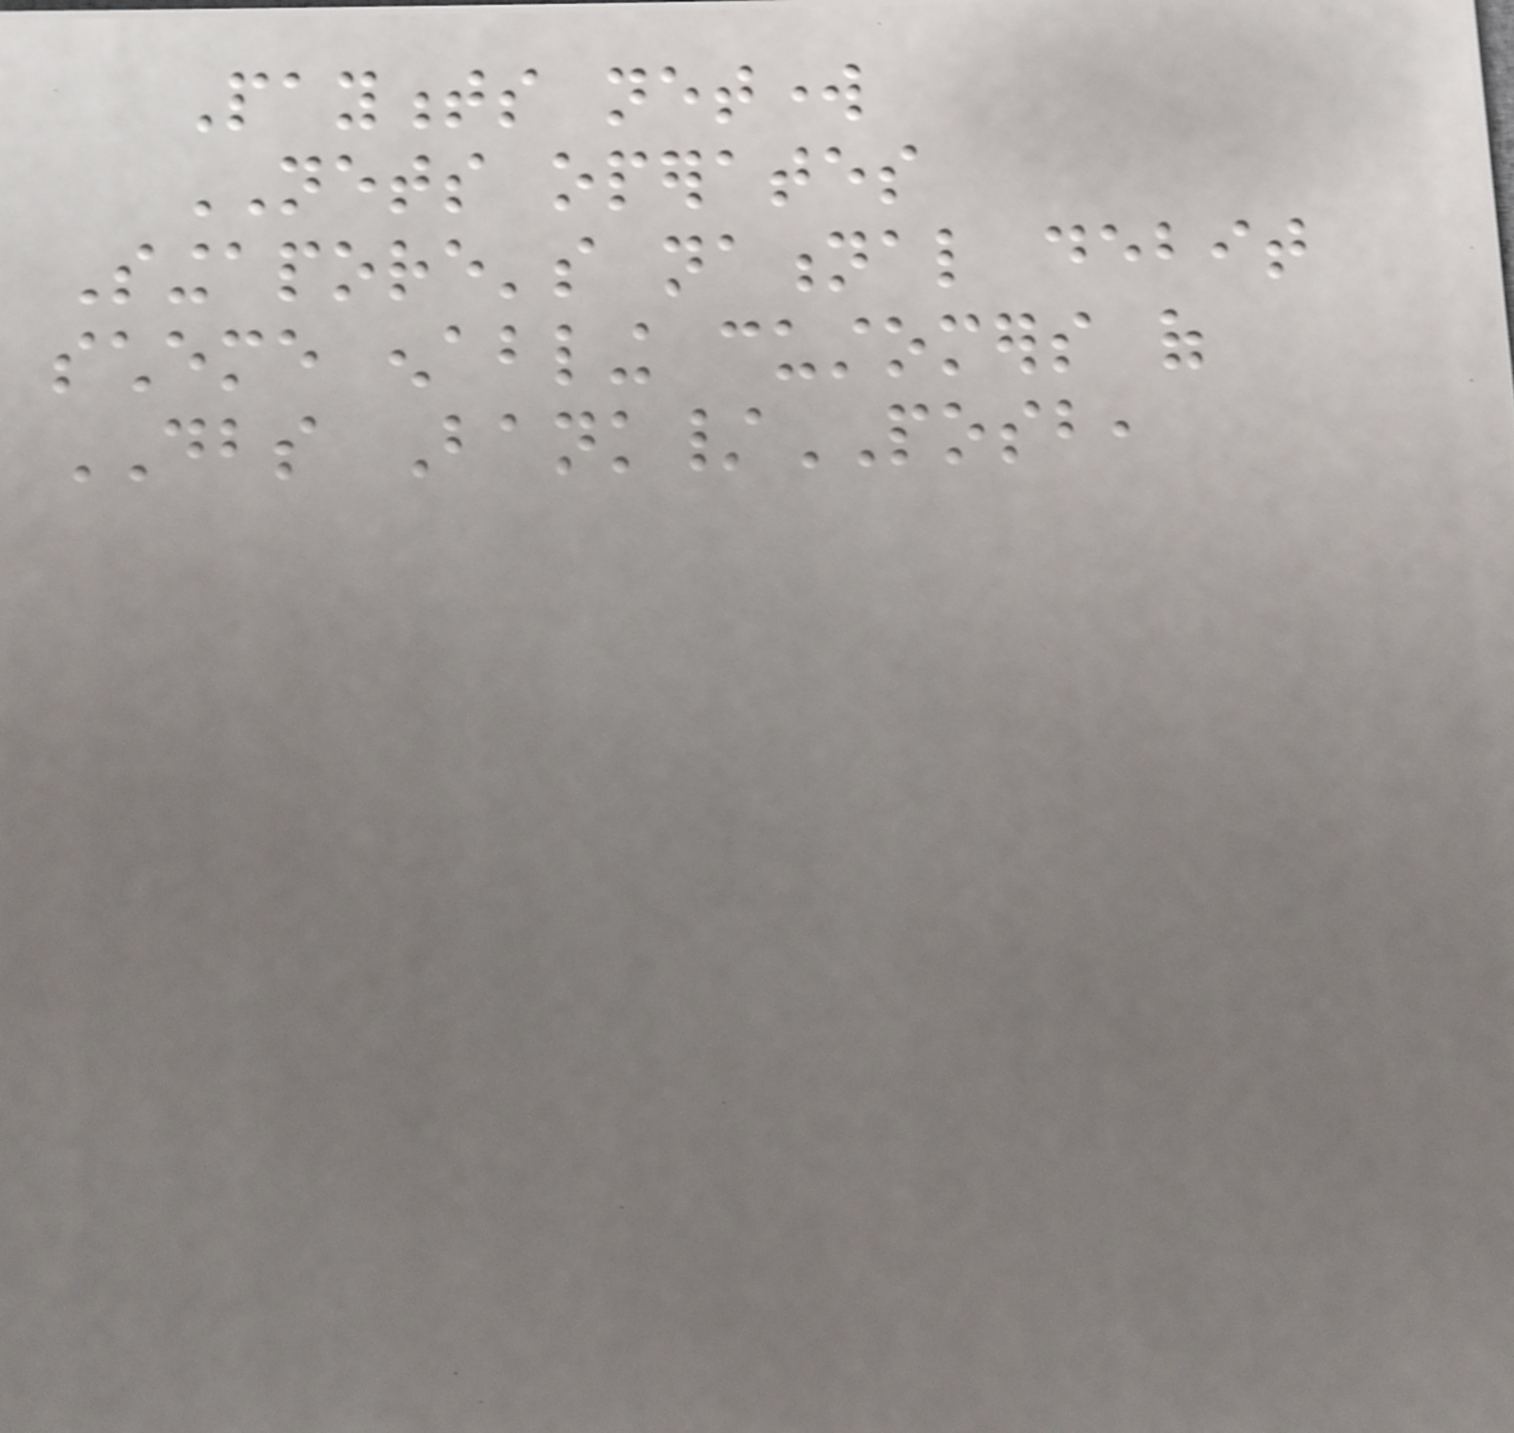Payments network
NETS operates
Singapore's national debit
scheme enabling customers of
DBS Bank/POSB,
